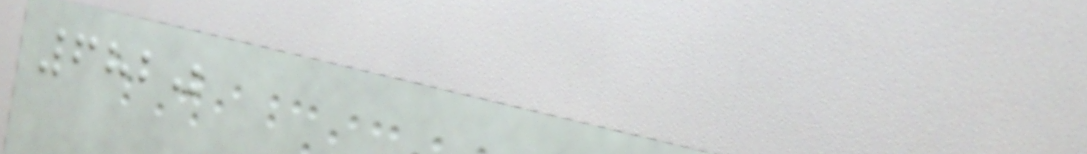6820
